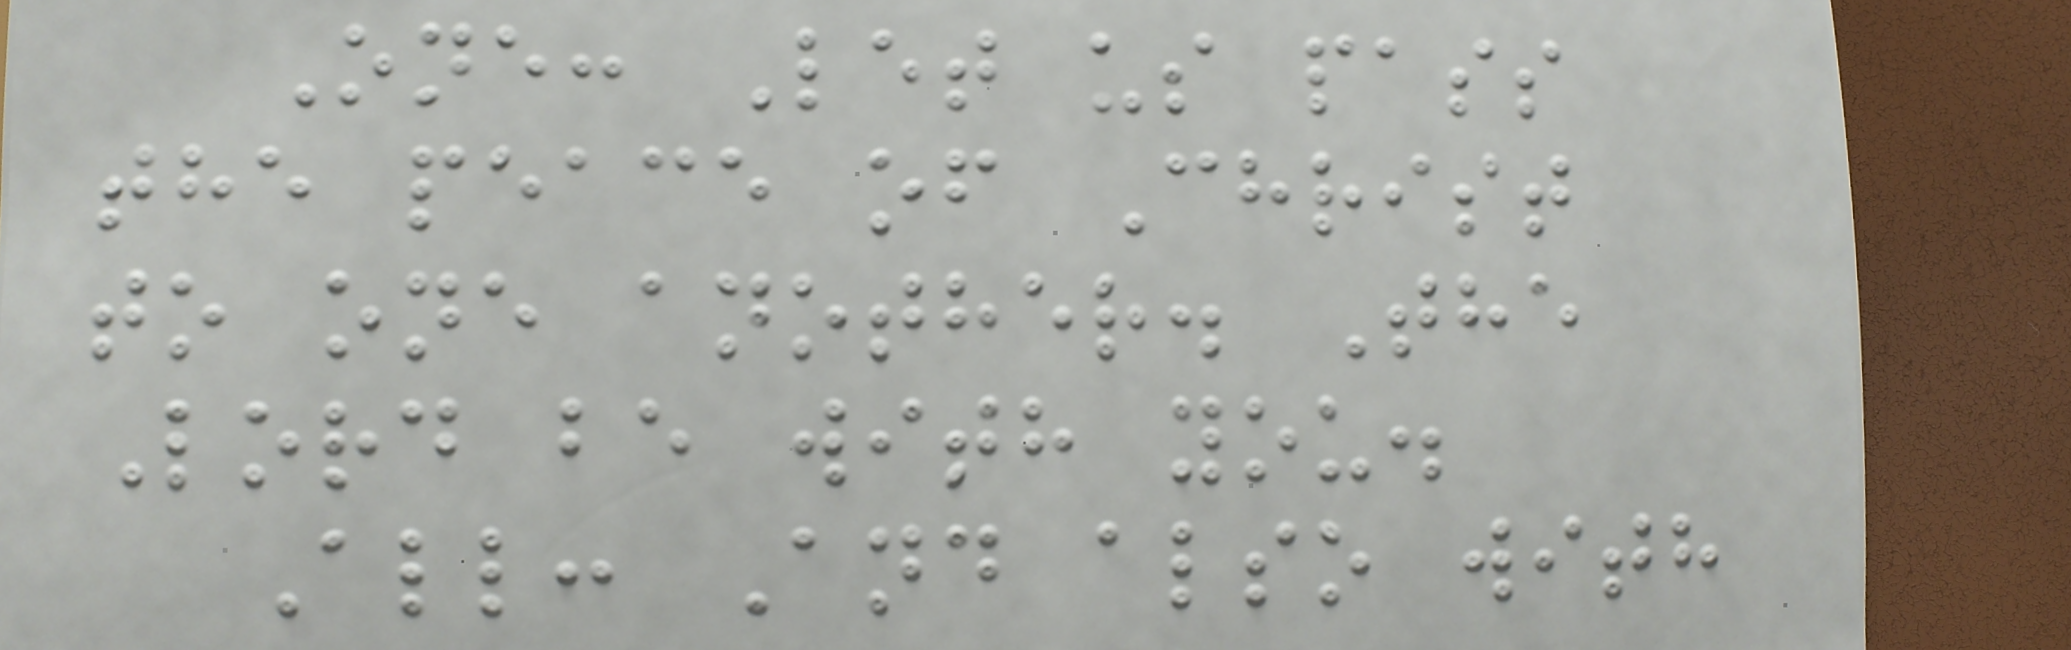One: Let us pass
the peace of Christ
to one another. The
Lord be with you.
All: And also with
